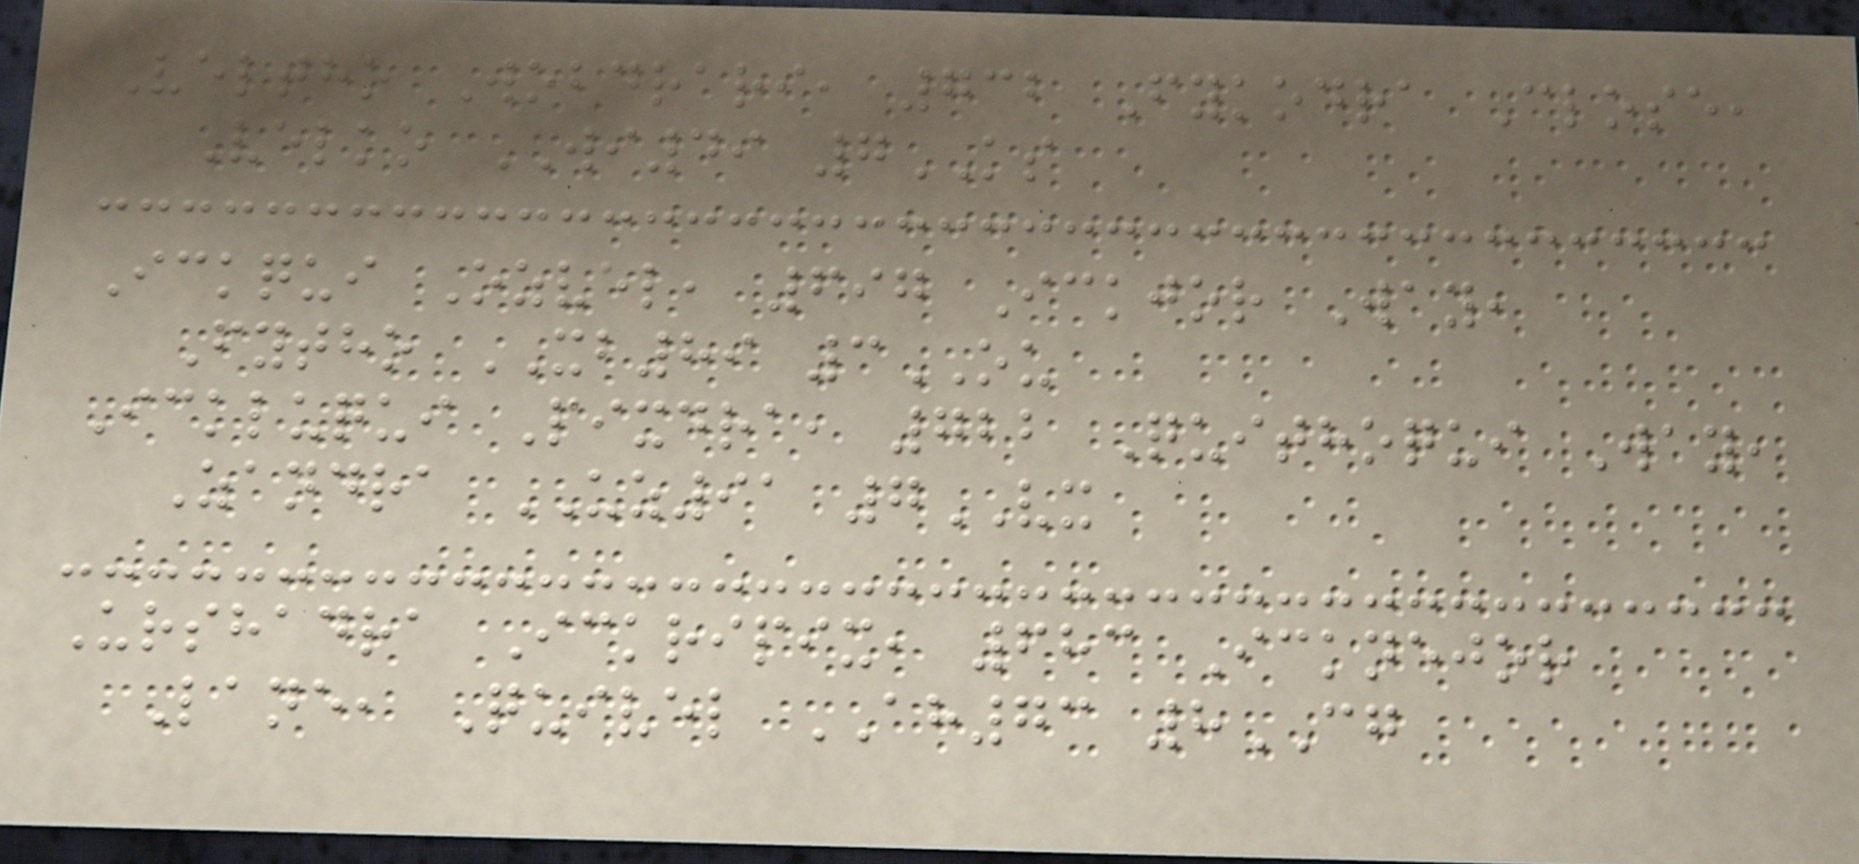Veltho Wobdrari, 732 Fykodra Close,
Velko WI49 7KS
Ickqui Ozvel, 697 Ickjor Way,
Fytho XB89 3OU
Ickluqui Pixdra, 722 Quithoqui Way,
Zandra UZ91 7VX
Urshadra Ickripix, 683 Icknejor
Lane, Quivel AH73 8CG
